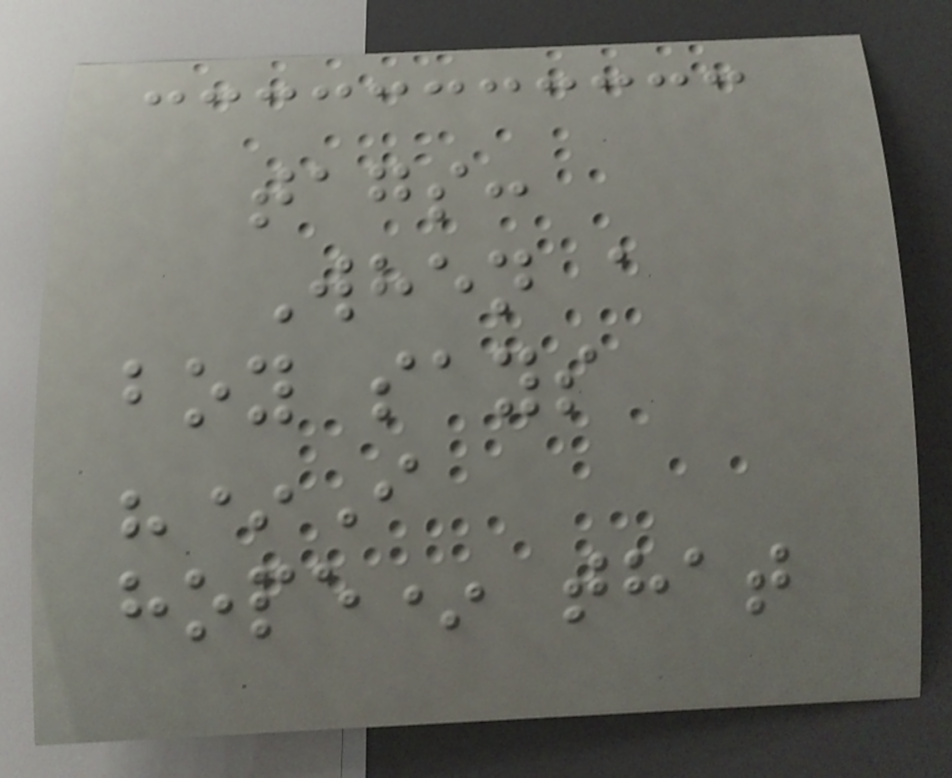tags:
When a
boy says
"*I
hope* that
